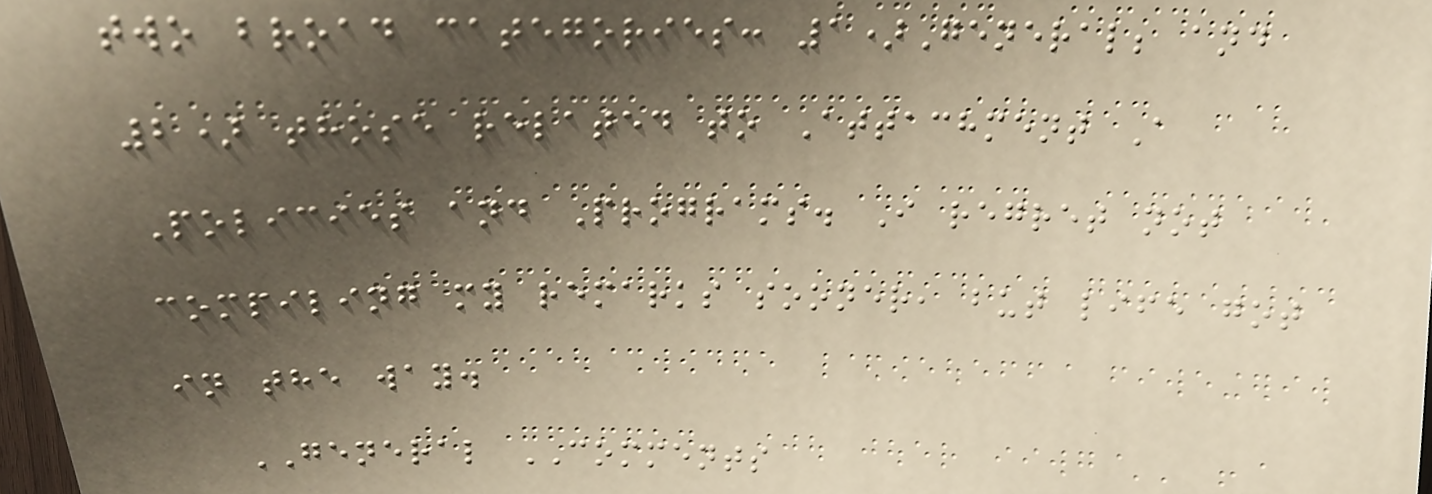two broad categories: 1)General; and
2) those related to Attachment A
Policies and Programs. I regret not
compiling my remarks sooner, but life got
in the way.
GENERAL COMMENTS
